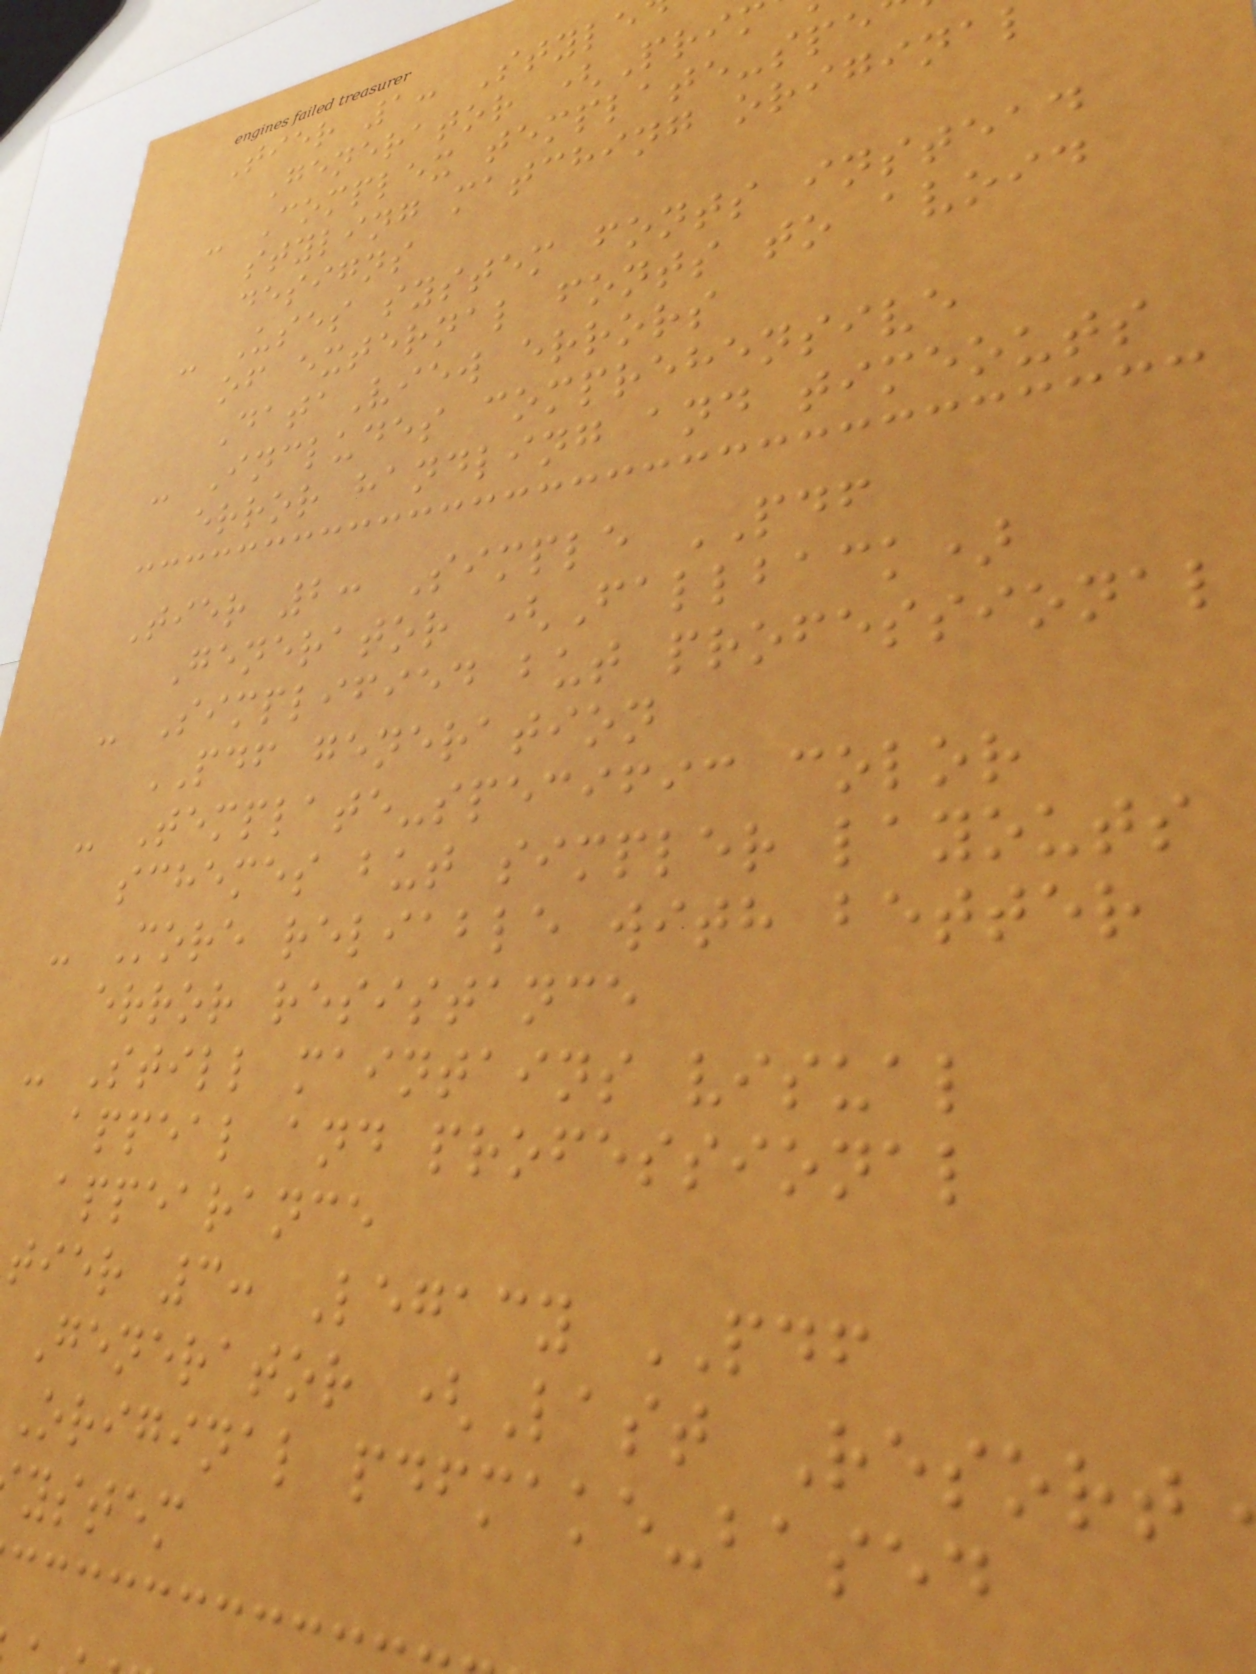Tier 1: Style
Generator (Pri
- Complex template-spe
styling matching origina
designs
- Uses system fonts instead
of external fonts to avoid
DataView errors
- Includes comprehensive
error handling and timeouts
Tier 2: Simple PDF
Generator (Fallback)
- Simplified but professional
PDF generation
- Template-specific color
schemes but simpler layouts
- More reliable with better
error resistance
- Still maintains visual
appeal and professional
appearance
tier 3: Legacy PDF
Generator (Last Resort
Original pdfmake-based
ystem
